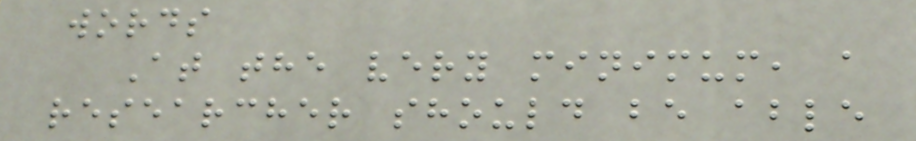words
At the very minimum, a
researcher should be able
